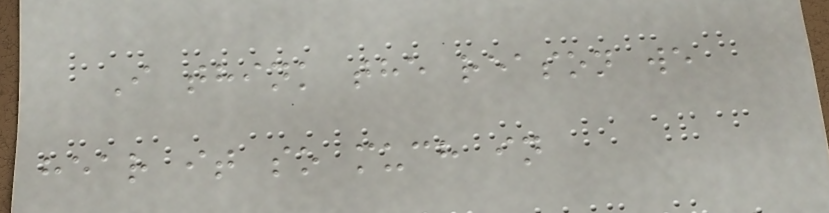I think the reason we
hear it so much in
